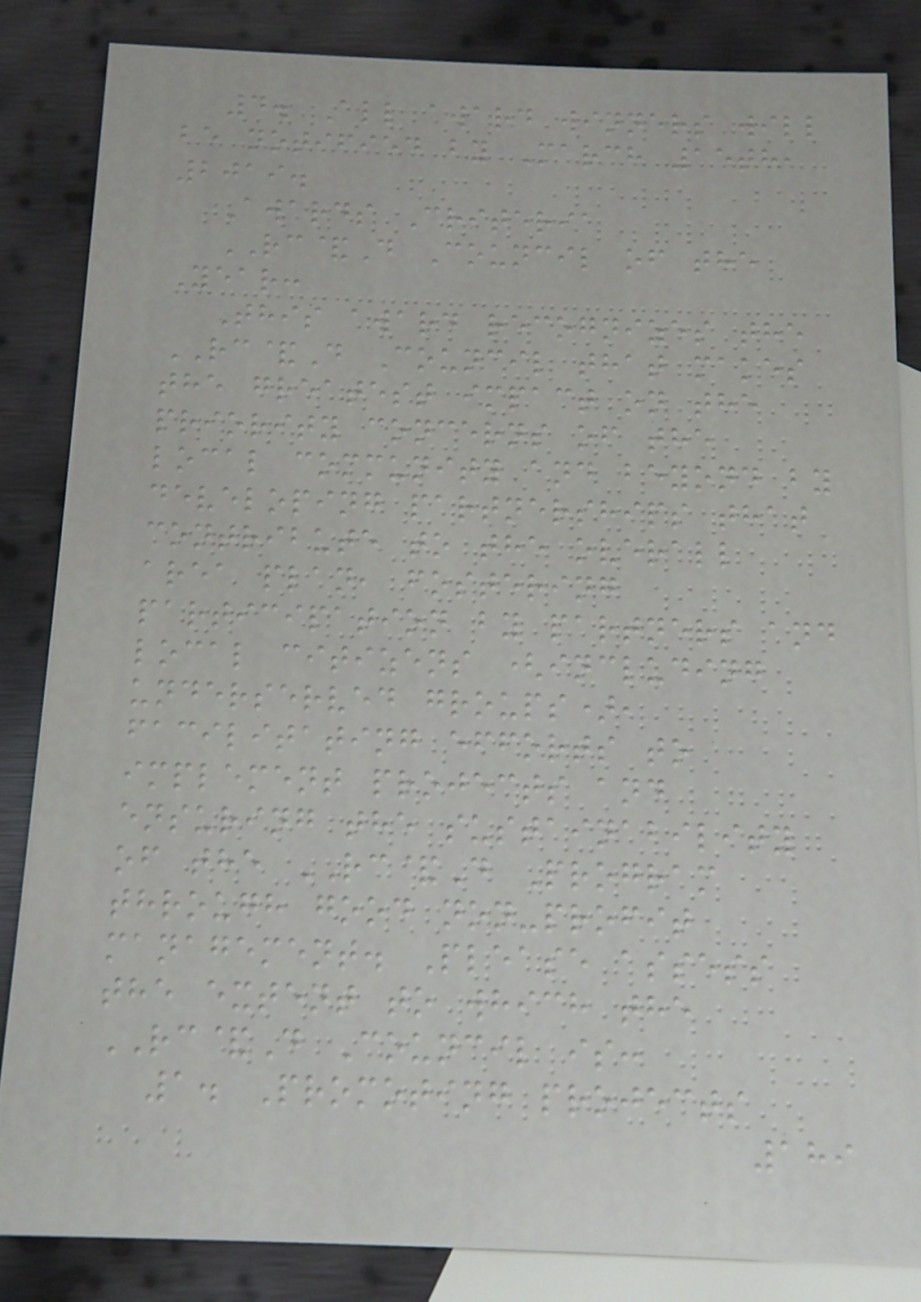4. All award winners will
be notified by March 15th,
2019.
Awards Criteria
RC&D Council of the
Year:
This award recognizes the
RC&D Council that makes
the greatest impact on the
priority concerns of the
local community and beyond by
developing partnerships that
contribute to the overall
area plan, fostering
participation by partners and
local citizens (including
underserved groups),
facilitating efforts to
implement projects and
ensuring the sustainability
of the RC&D Program
through good non-profit
management. Please assess
the extent to which the
RC&D Council is:
1. Promoting projects
189
